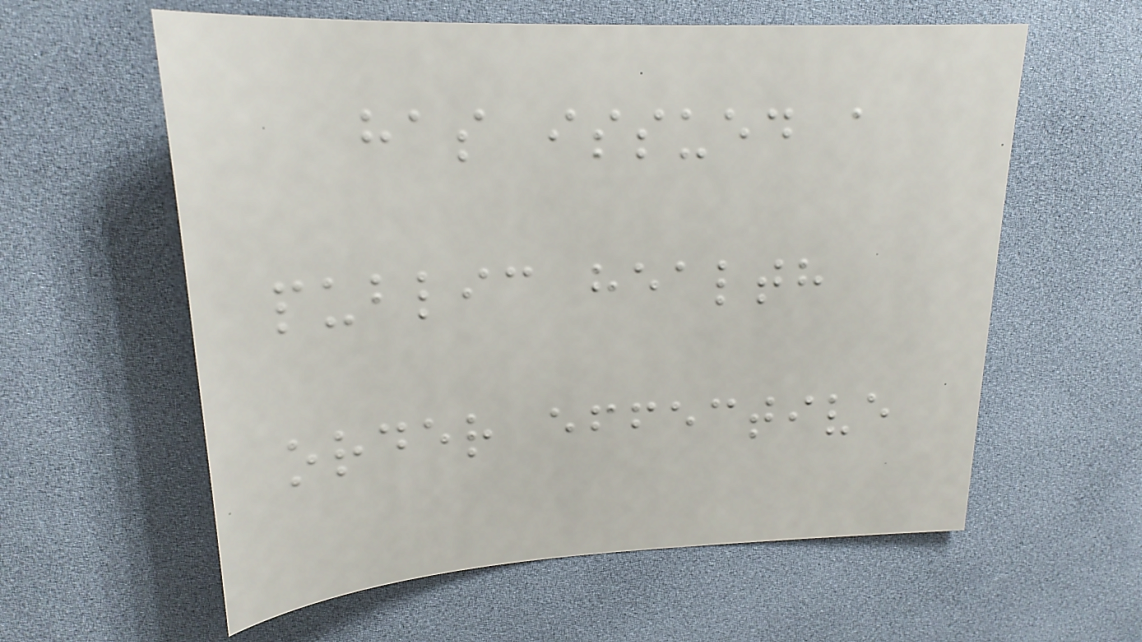has issued a
public health
order effective
